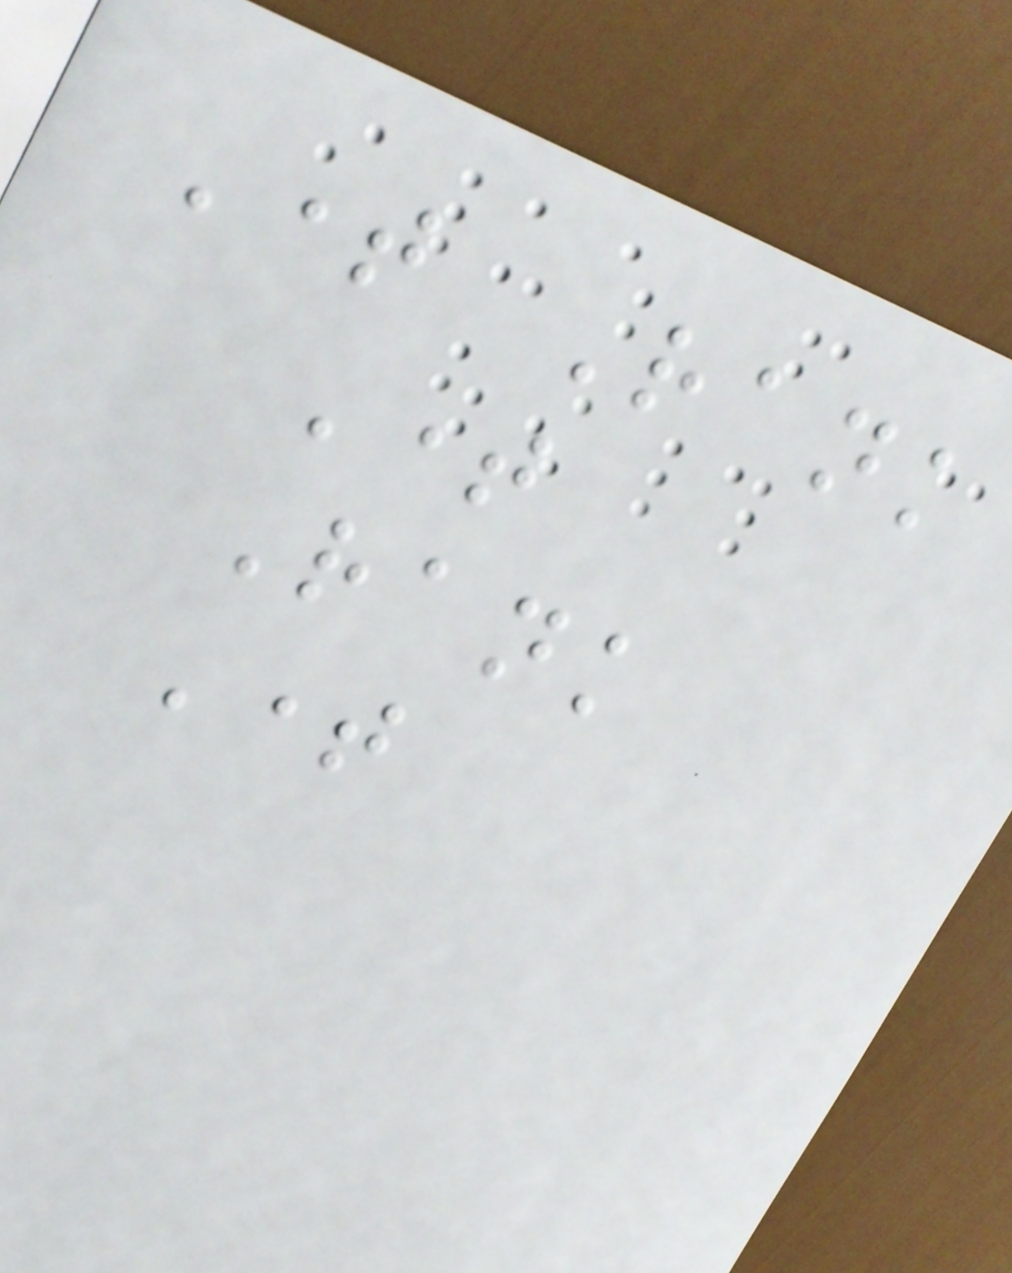Time Rank
Time
Rank
Time
